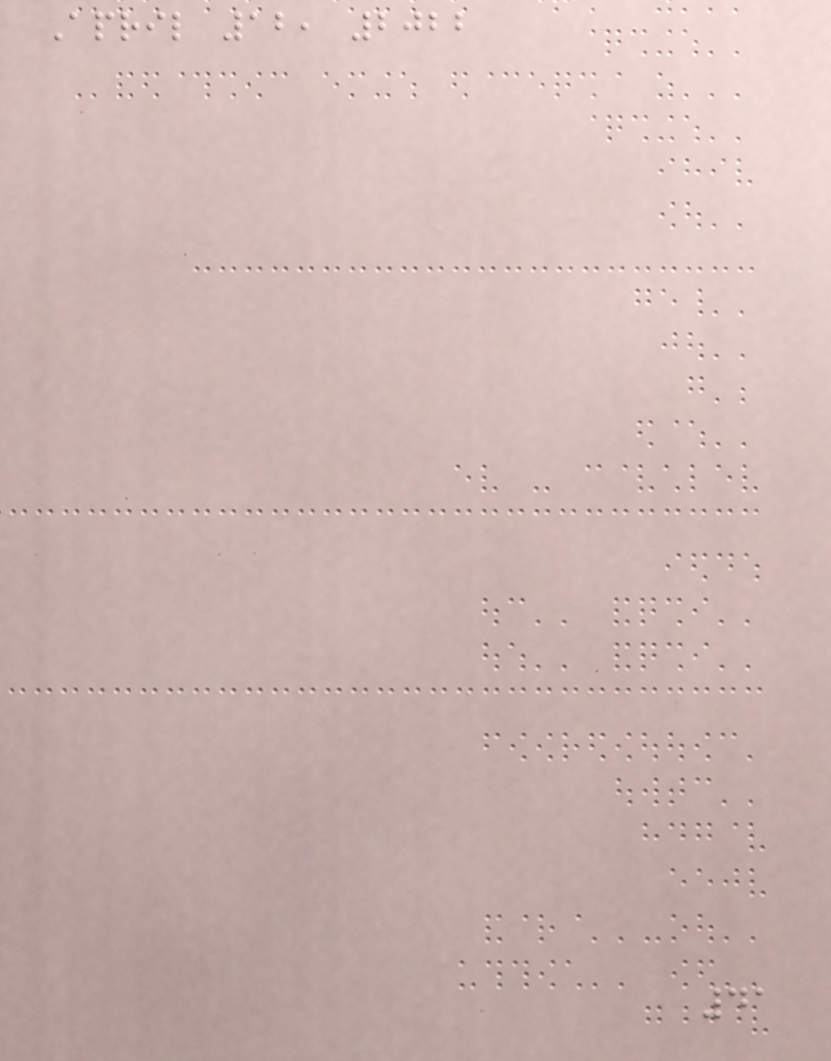April 12, 2022
41
